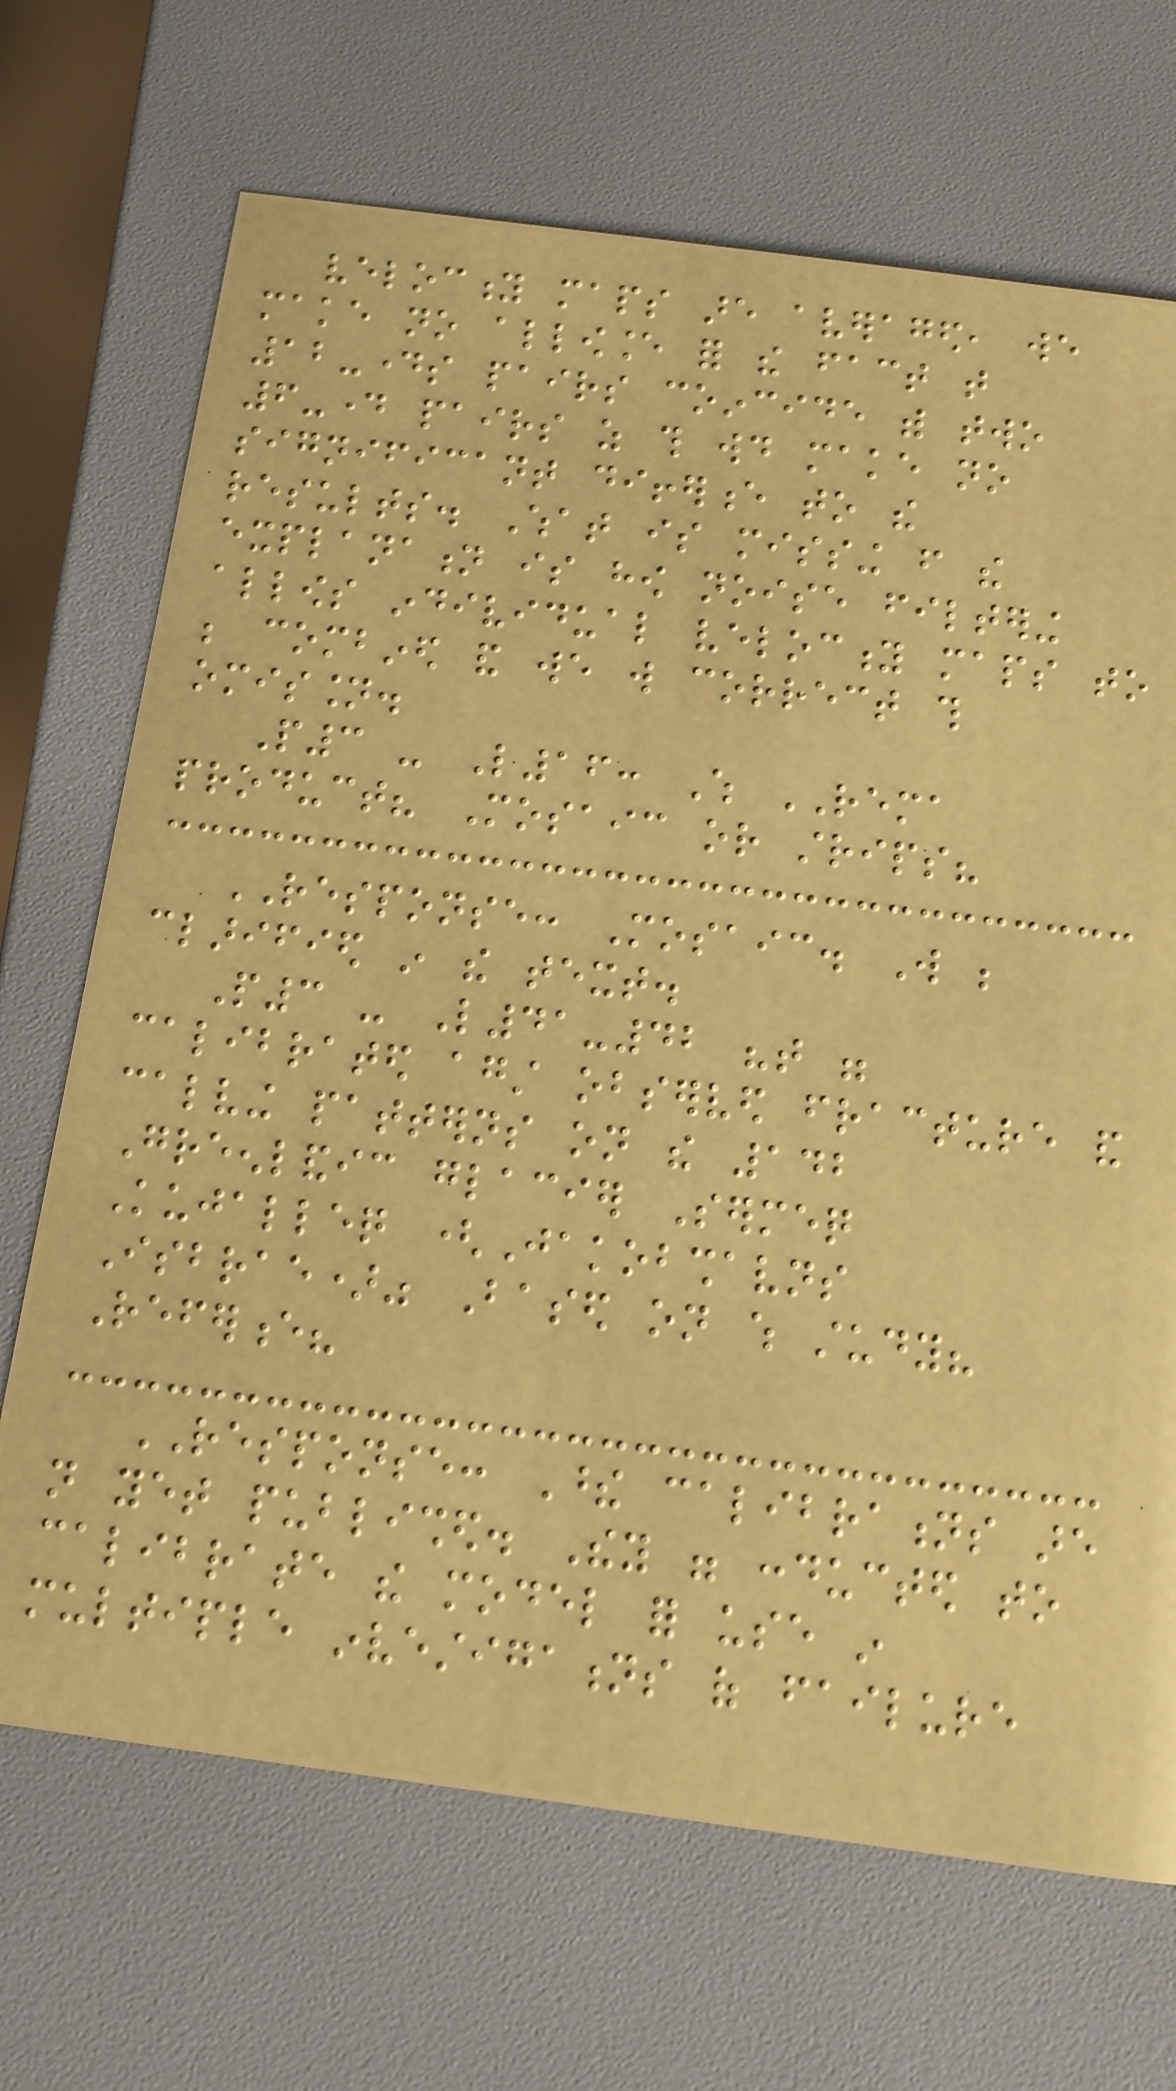velocity maps are averaged, we
make no allowance for the fact that
12-days pairs coincide with two
6-day pairs as this would make no
significant difference to the
results. What is missing from the
explanation is how noise filtering
allows individual velocity maps to
be combined and we will correct this
omission.
P3 - L16: Which REMA
product? Mosaic or strips?
RESPONSE: Mosaic. Will be
clarified in the text.
P3 - L41-42 "that were
calibrated against observed fracture and
calving patterns on the 142
Greenlandic glacier Sermeq
Kujalleq (Jakobshavns
Isbrae)" Based on which study?
Reference?
RESPONSE: These calibrations are
not yet published. They were conducted to
calibrate the model for use in
multiple investigations of failure
